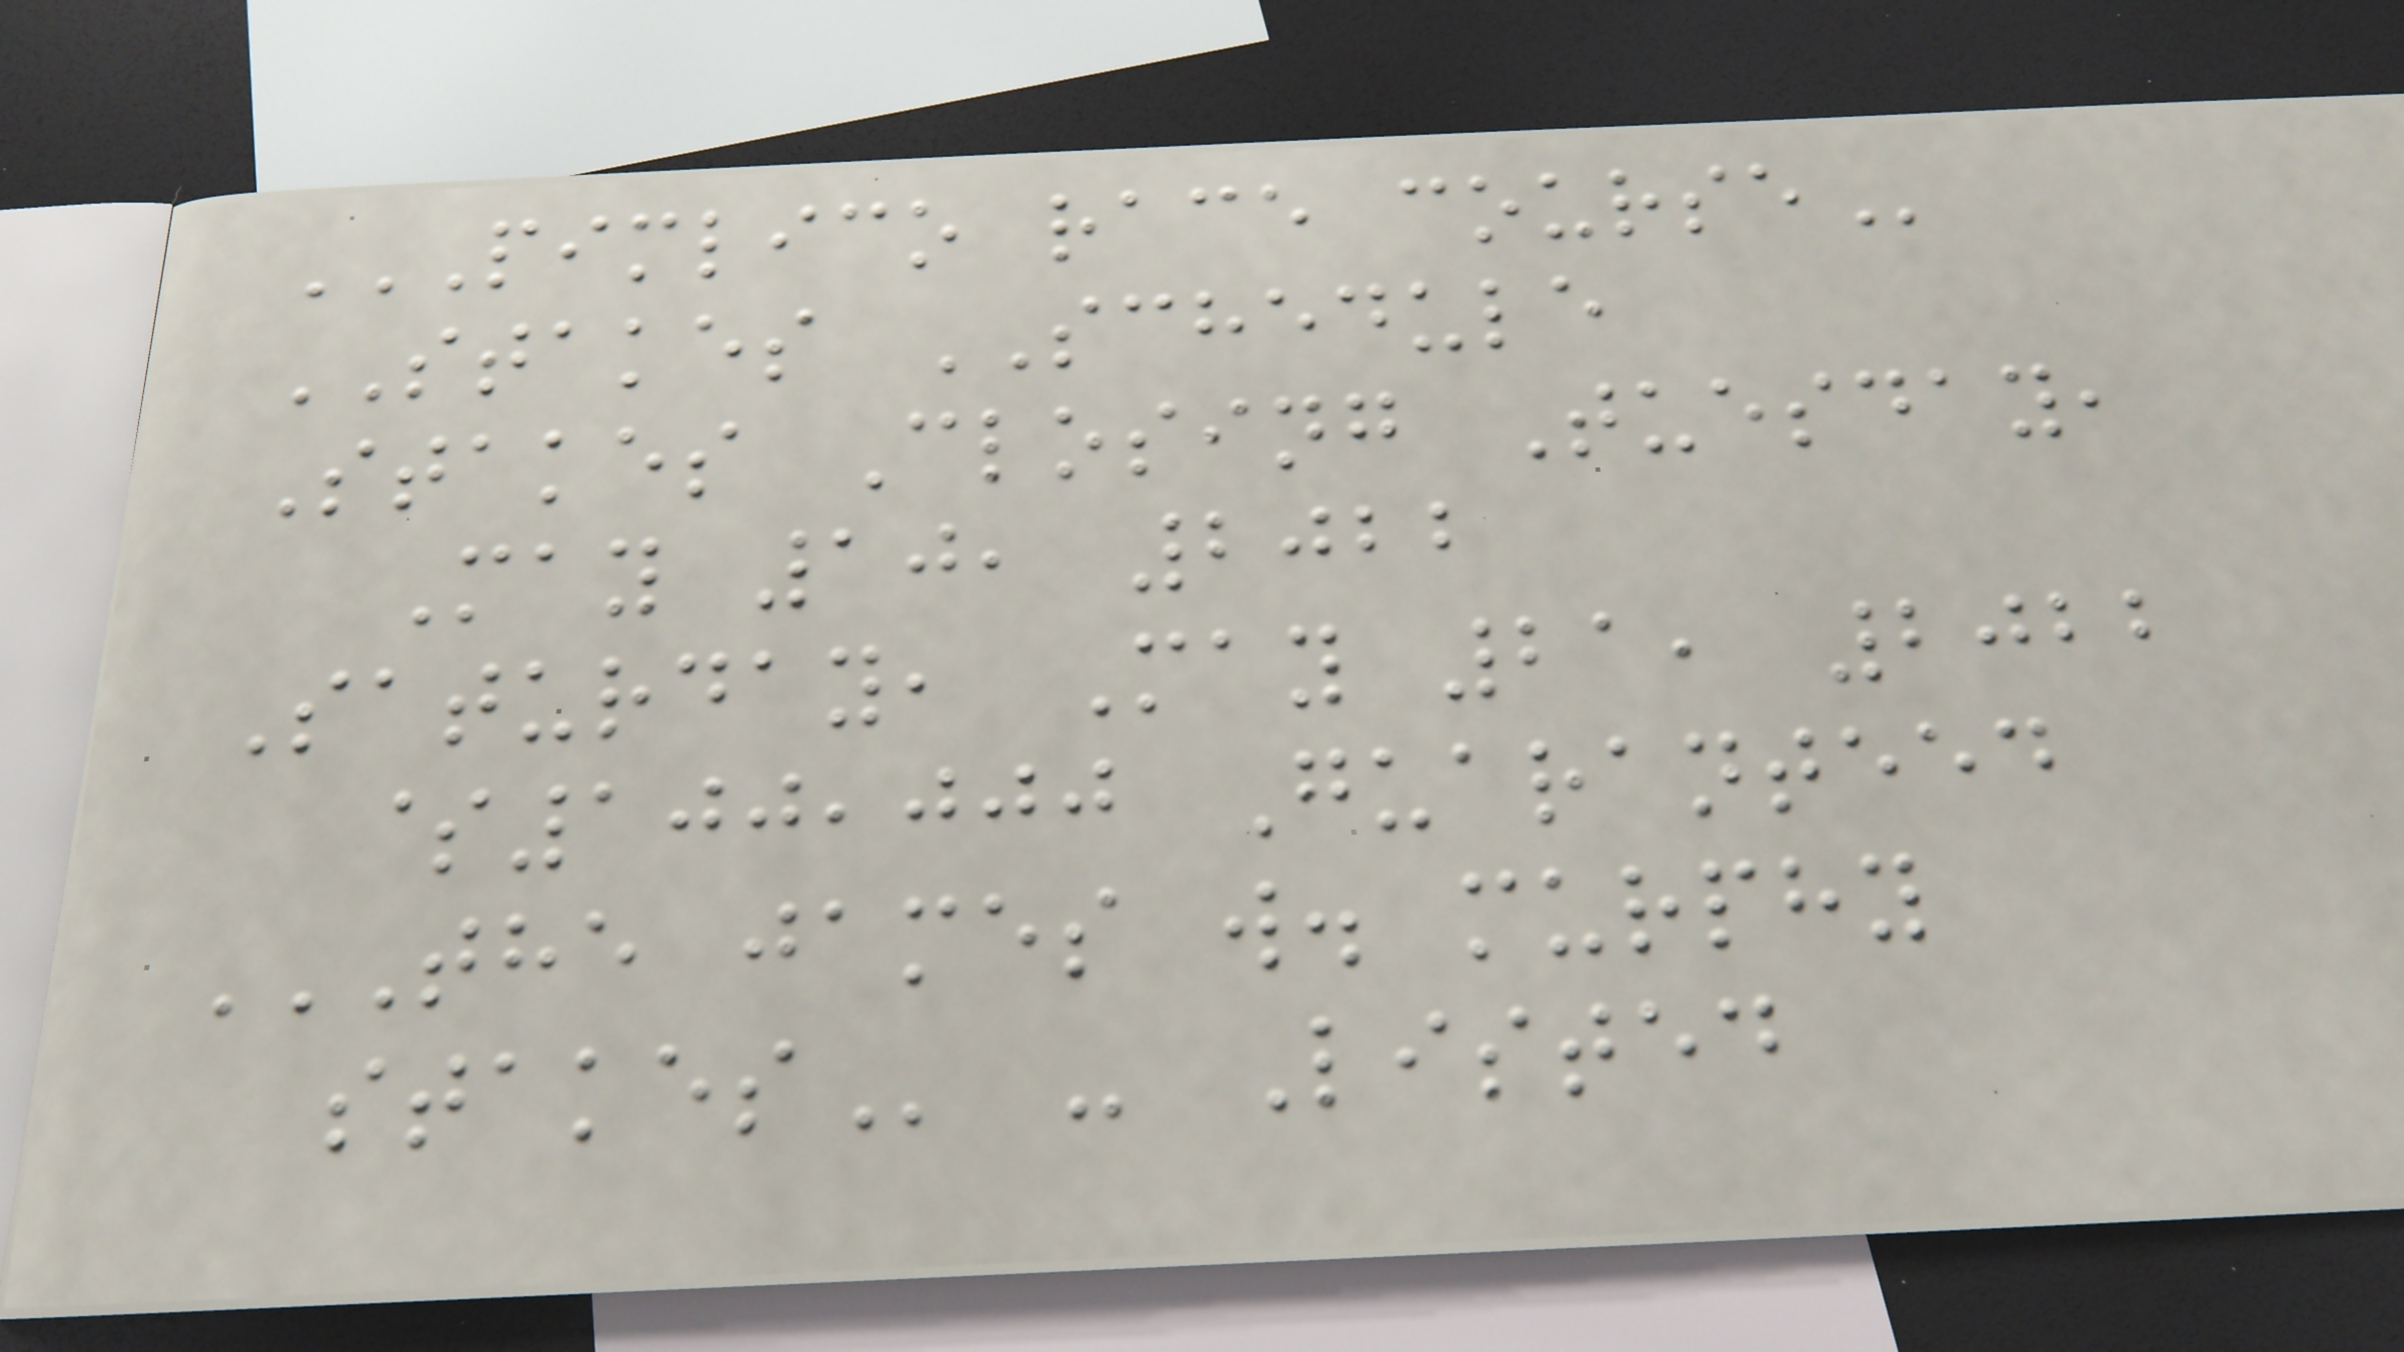PIMLICO RACE COURSE
STAKES SCHEDULE
Stakes Closing Tuesday,
May 10, 2022
Saturday, May 21, 2022
$100,000 Guaranteed
THE JAMES W. MURPHY
STAKES - Listed
